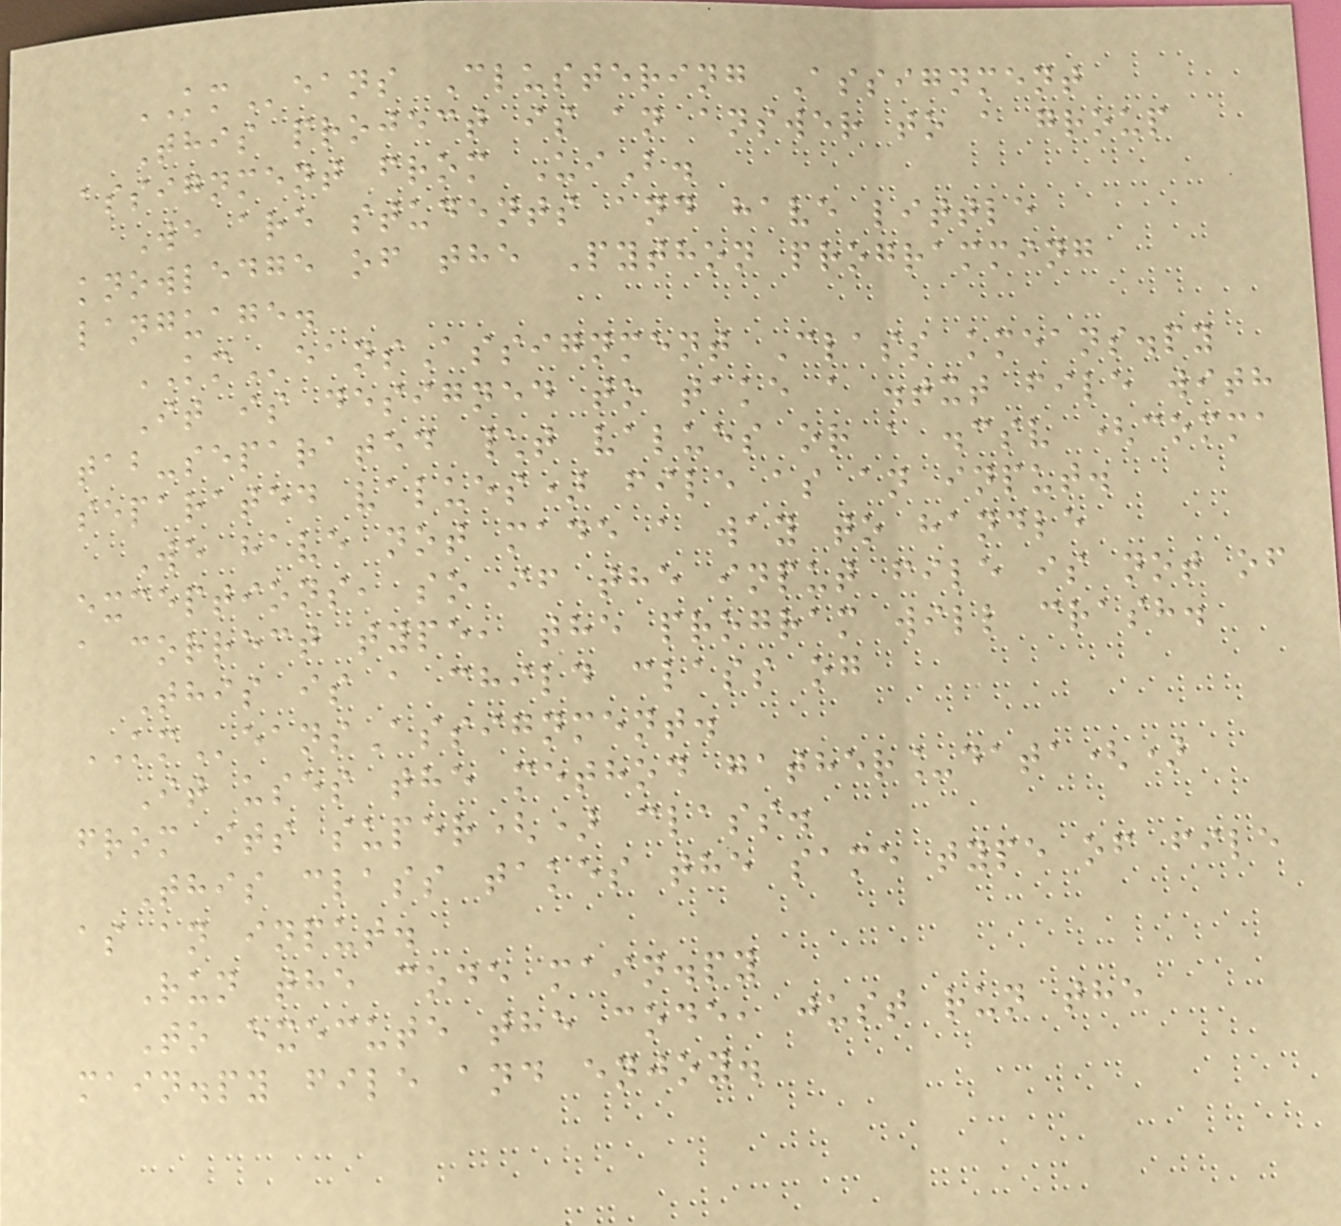KMeans Clustering Assignment
This project is an answer to a group
assignment from UiB.
We are students and have little
knowledge of the Python programming
language.
KMeansAssignment Class kmeans.py
It is designed to take a .txt file with
tab-separated \t values or a .csv (comma
separated values) file as an input.
We have not made a way to handle
exceptions, so if the input file is not of
a correct type, the program will crash.
This is a child class og
KMeansAssignment.
It uses the method gather_data()
from its super() class.
This class takes the same type of file
as an input.
Run the code main.py
To execute the code, just run the
main.py file and enjoy.
